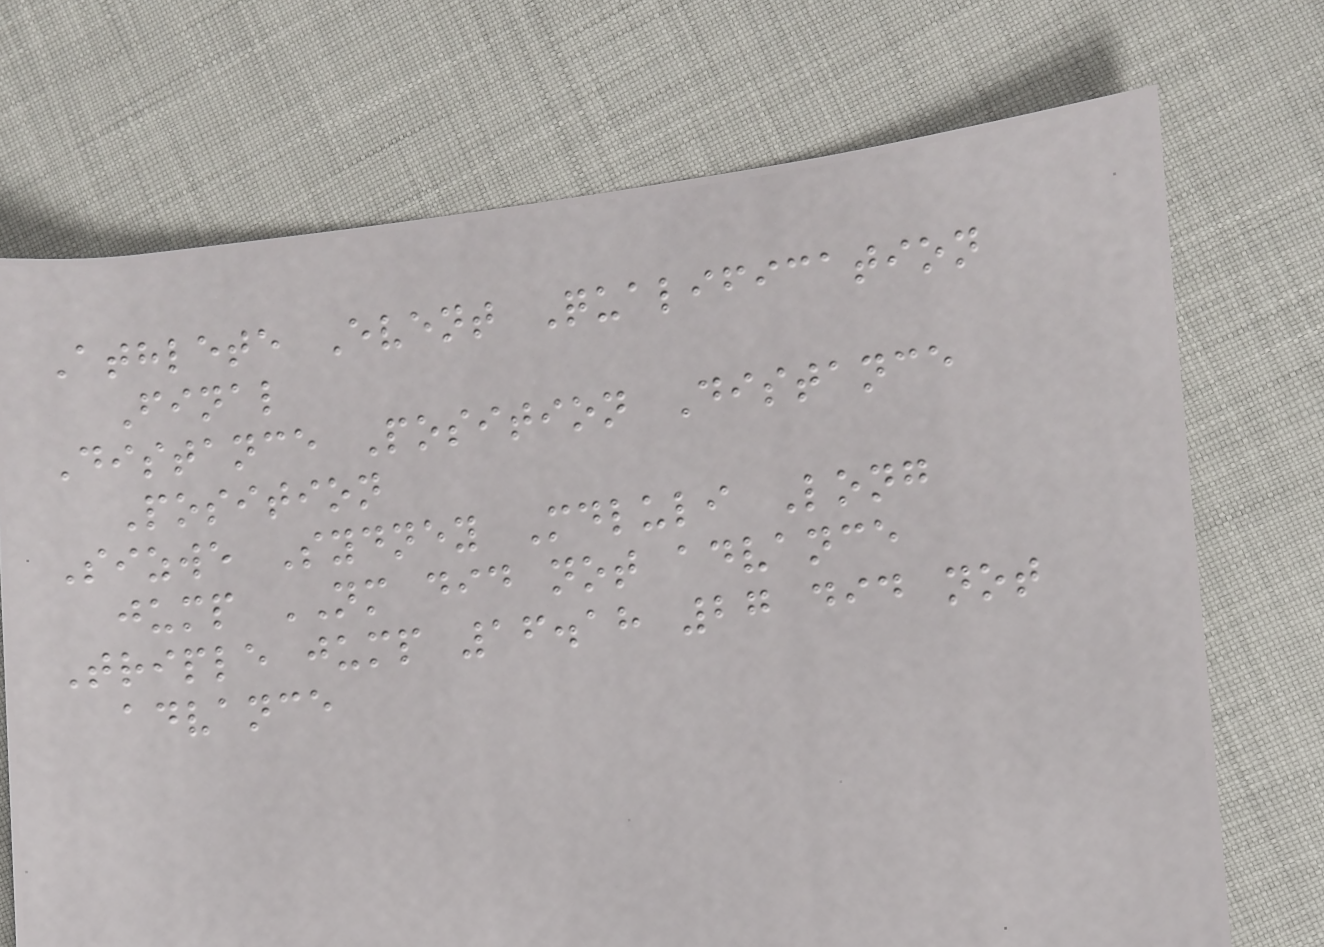Athlete Event Qualification
Final
Distance Position Distance
Position
Sizwe Sydney Mdluli Long
jump NM did not advance
Triple jump 16.18 27 did not
advance
